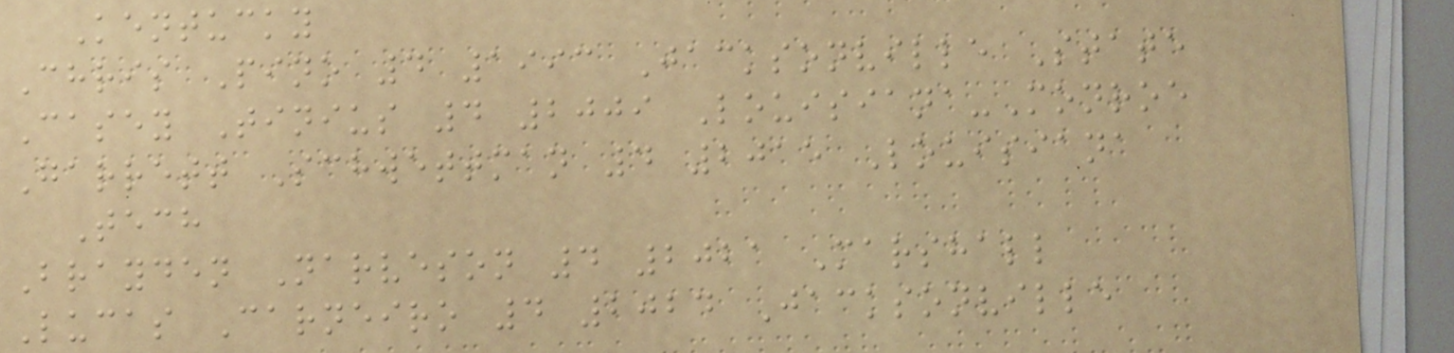Kentucky
Chris Pino 4 1993 Jacksonville State
Casey Tinius 4 2009 Louisiana-Monroe
Garrett Schwettman 4 2015 Louisiana
Tech
Brayden Narveson 4 2021 Marshall
Lucas Carneiro 4 2024 Jacksonville
